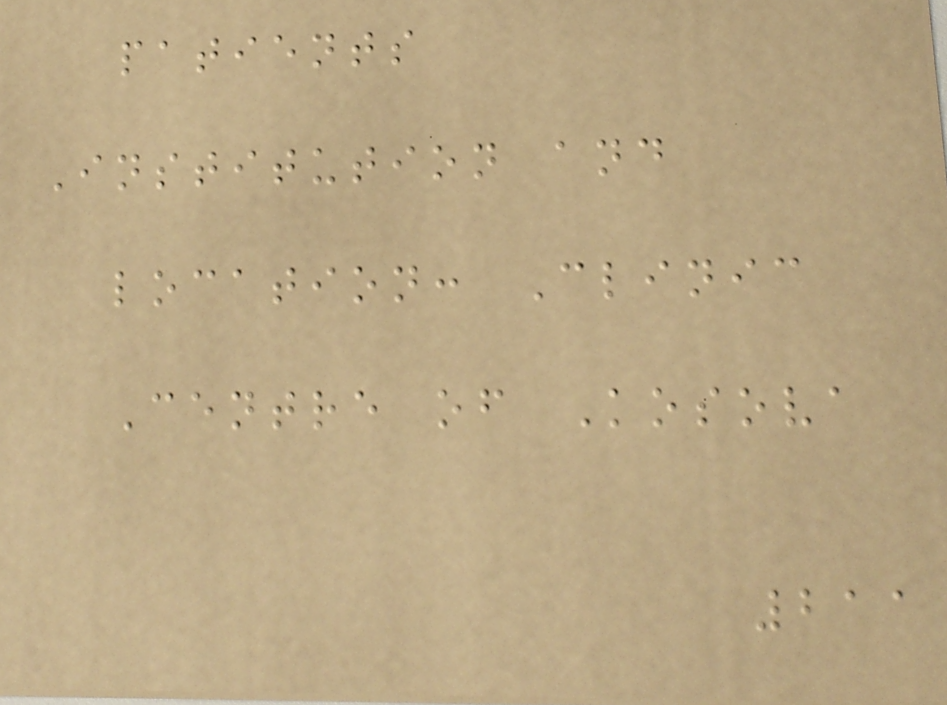patients
Institution and
location: Clinic
Centre of Kosova
211
